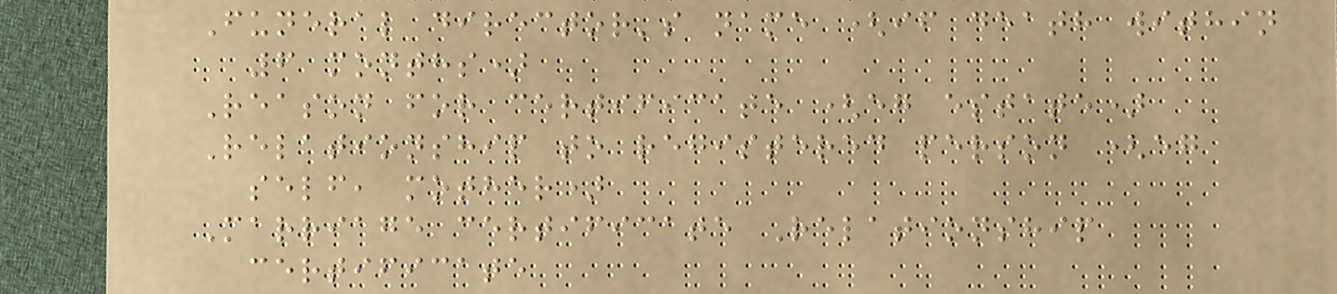Funeral director's name (if death within
6 months)
Reason for certificate (eg estate)
Relationship to registered person (eg
self, mother)
Marriage certificate Relationship
certificate
